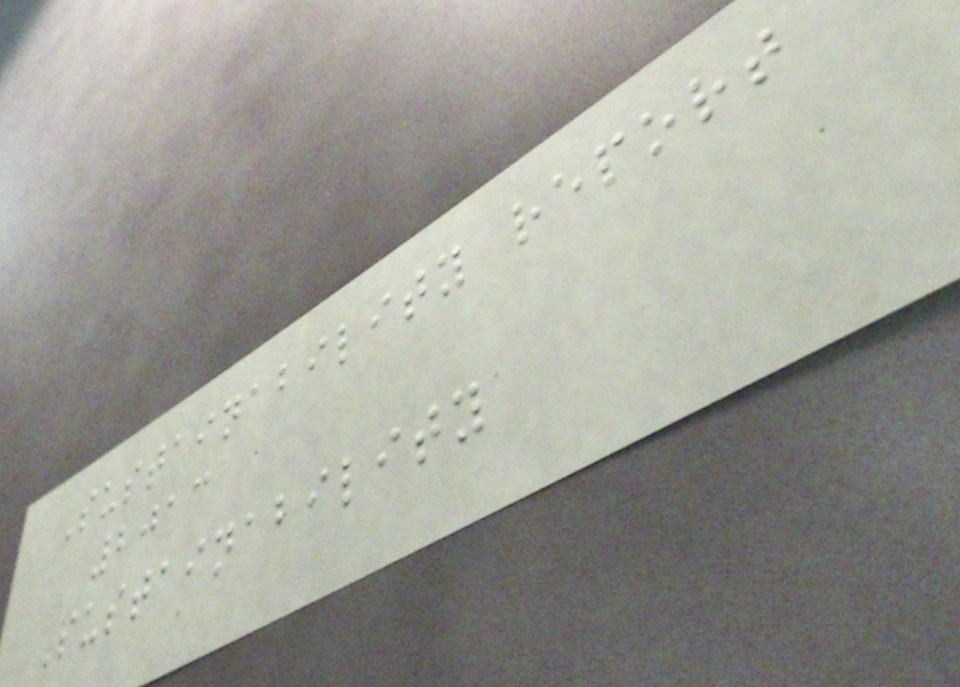Sustainability report
2013
Sustainability
